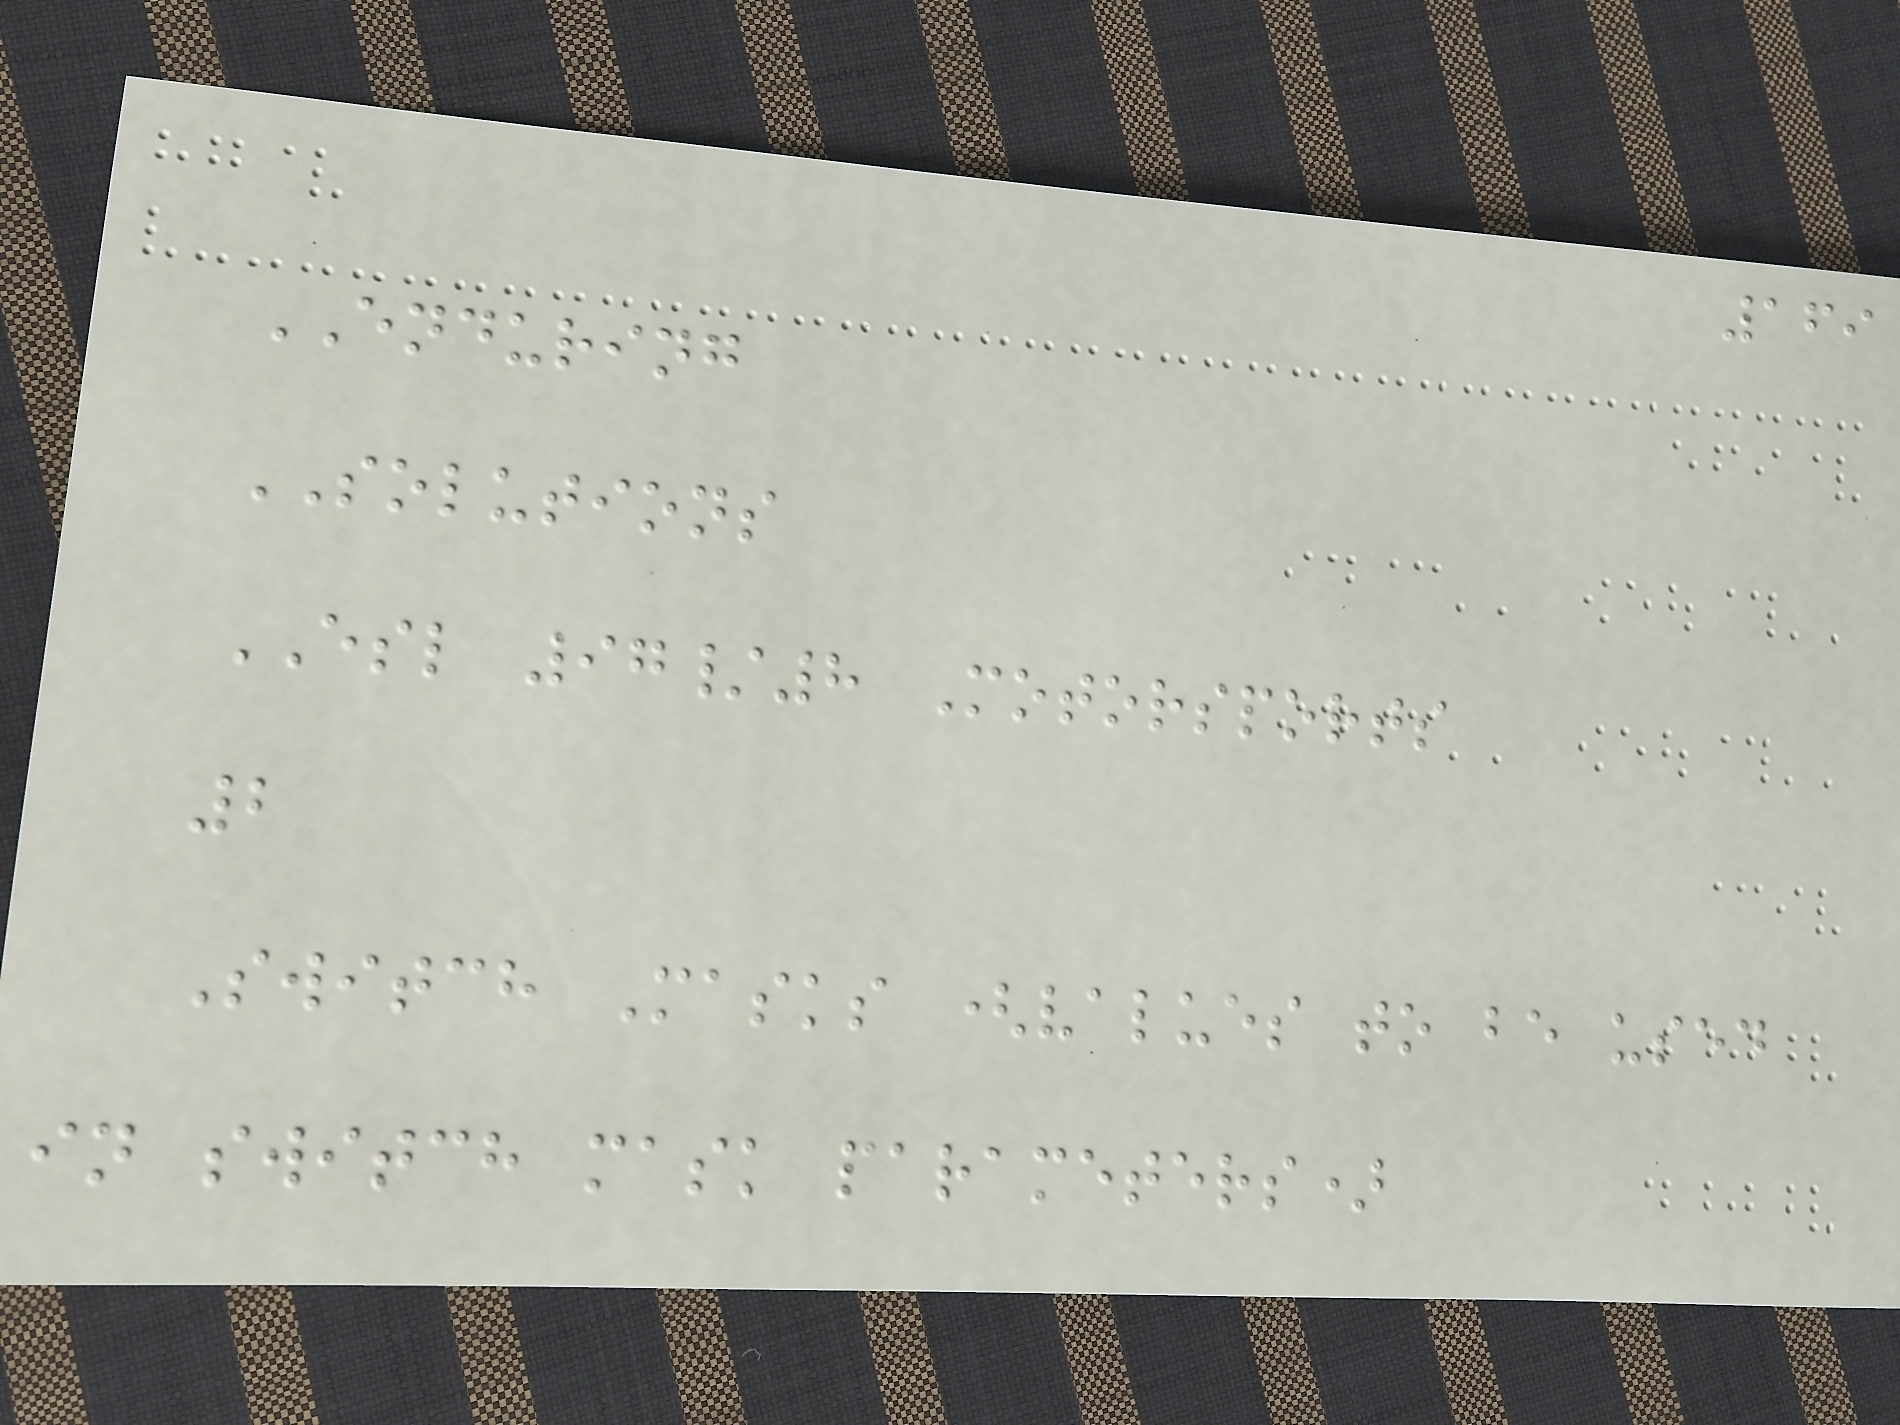169
ENDURING
SOLUTIONS
ESL 97/8 Motorsports
2
Switch Masks (values to be used
in switch mask parameters)
